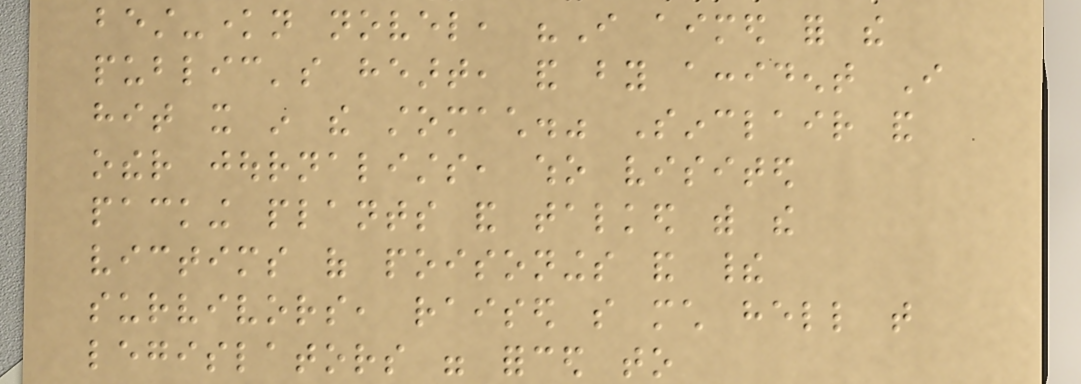best-known novel, "I aimed for the
public's heart, and by accident I
hit it in the stomach." Sinclair and
other journalists, who visited
packing plants and talked with the
victims of poisonings and their
survivors, raised so much hell that
legislators were forced to
